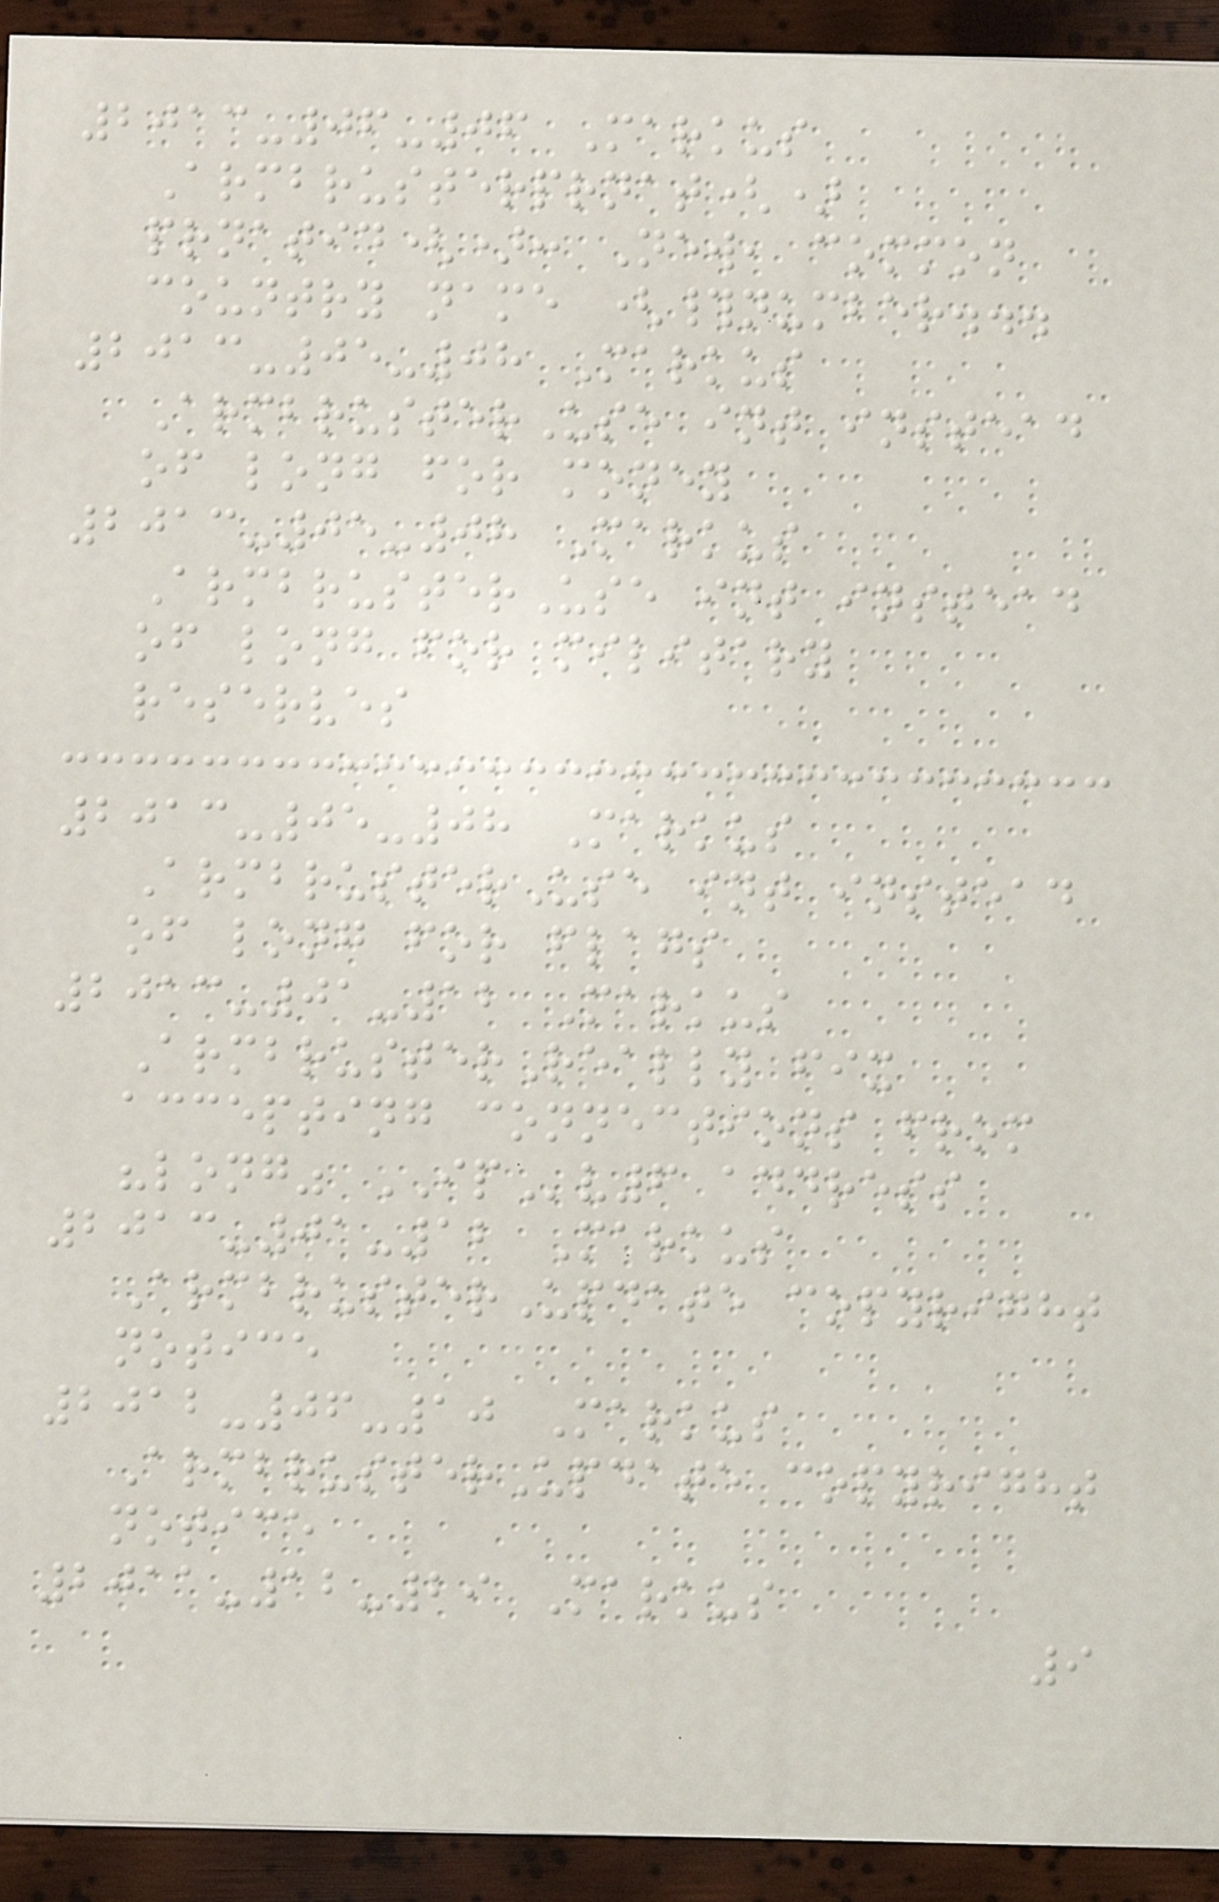2013-06-06 Markus
Armbrusterprnat()
prnatid(): New, common
country name (#number...
2013-05-08 Markus
ArmbrusterUse int instead
of long for money
2013-05-08 Markus
ArmbrusterUse int instead
of long for military
reserves
2013-05-08 Markus
ArmbrusterUse int instead
of long for flags
2013-01-12 Markus
ArmbrusterReally fix
accepting connections from
"long" IPv6 address
2013-01-12 Markus
ArmbrusterUpdate copyright
notice
2012-06-10 Markus
ArmbrusterUpdate copyright
notice
2011-12-29 Markus
9
